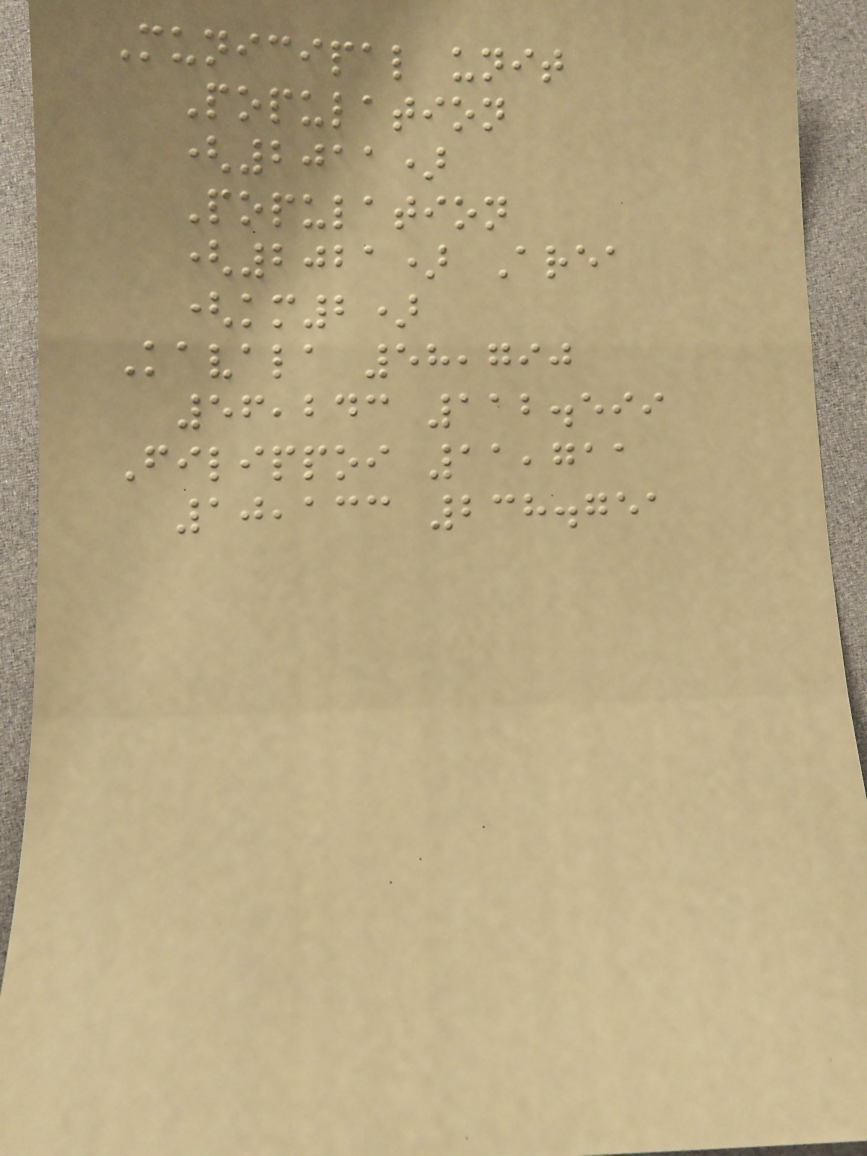Municipal unit
Population
(2011)
Population
(2021) Area
(km2)
Kavala 58,790
56,243 112.599
Filippoi 11,711
10,133 238.751
